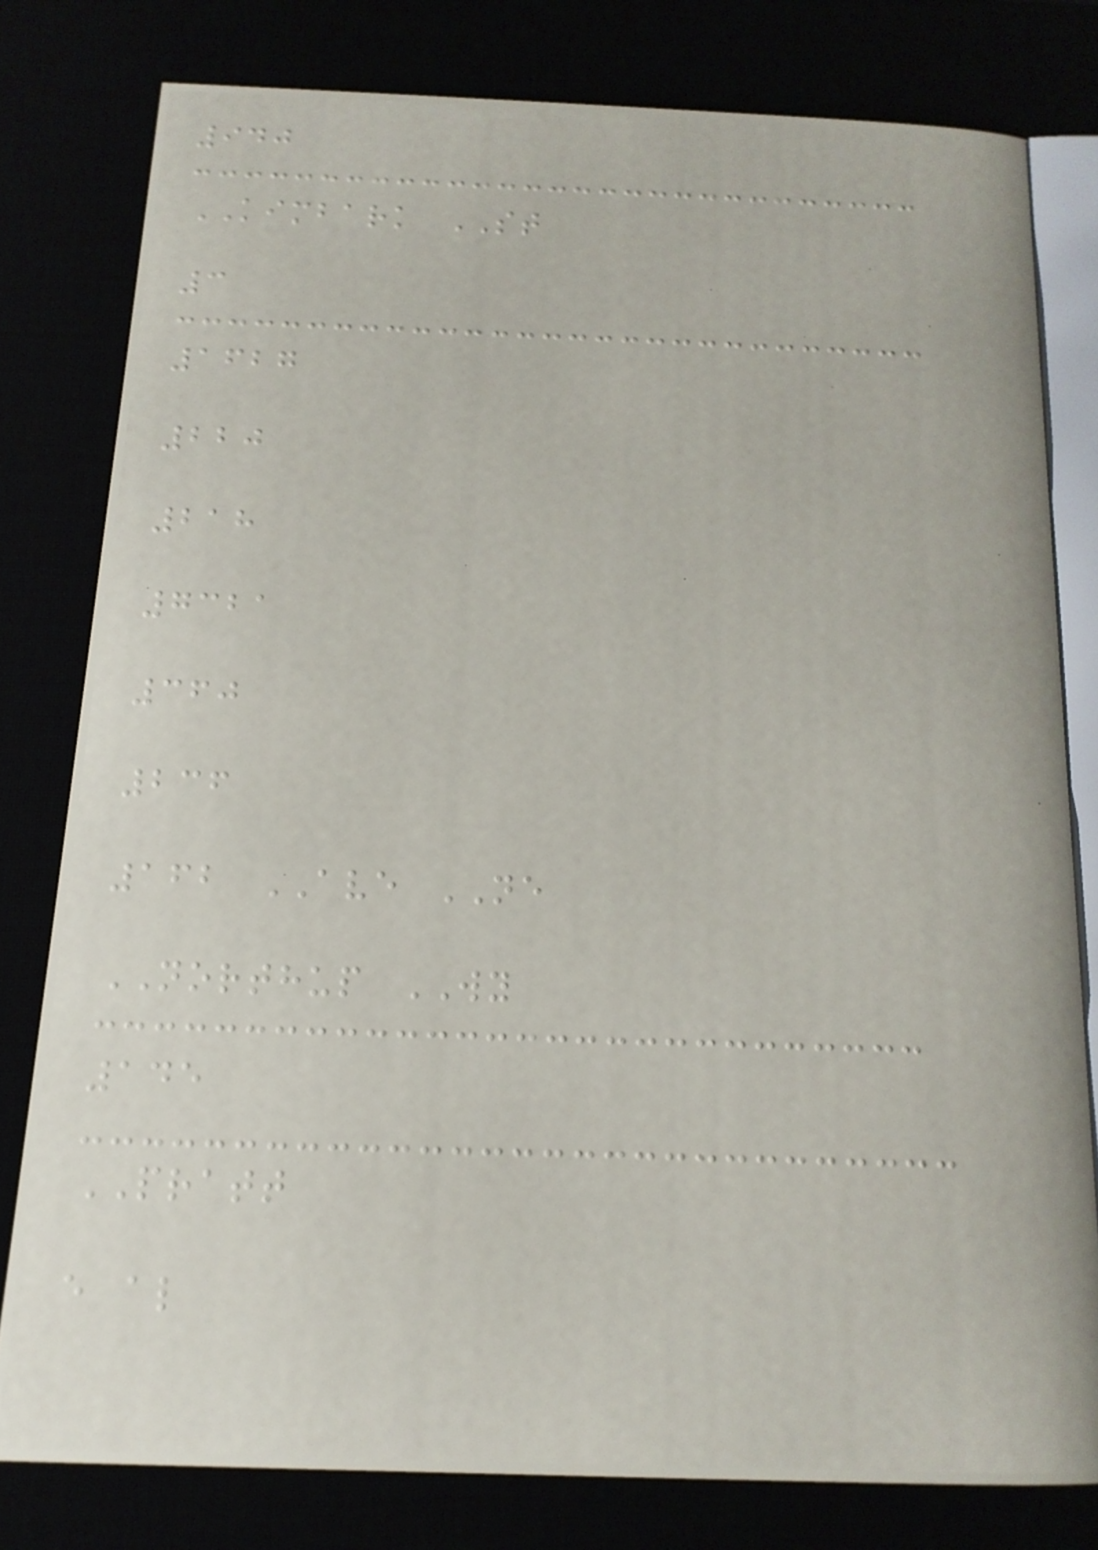940
KIMBARK ST
3
1627
220
218
7321
360
236
162 AVE NE
NORTHUP WY
145
PRATT
e al
